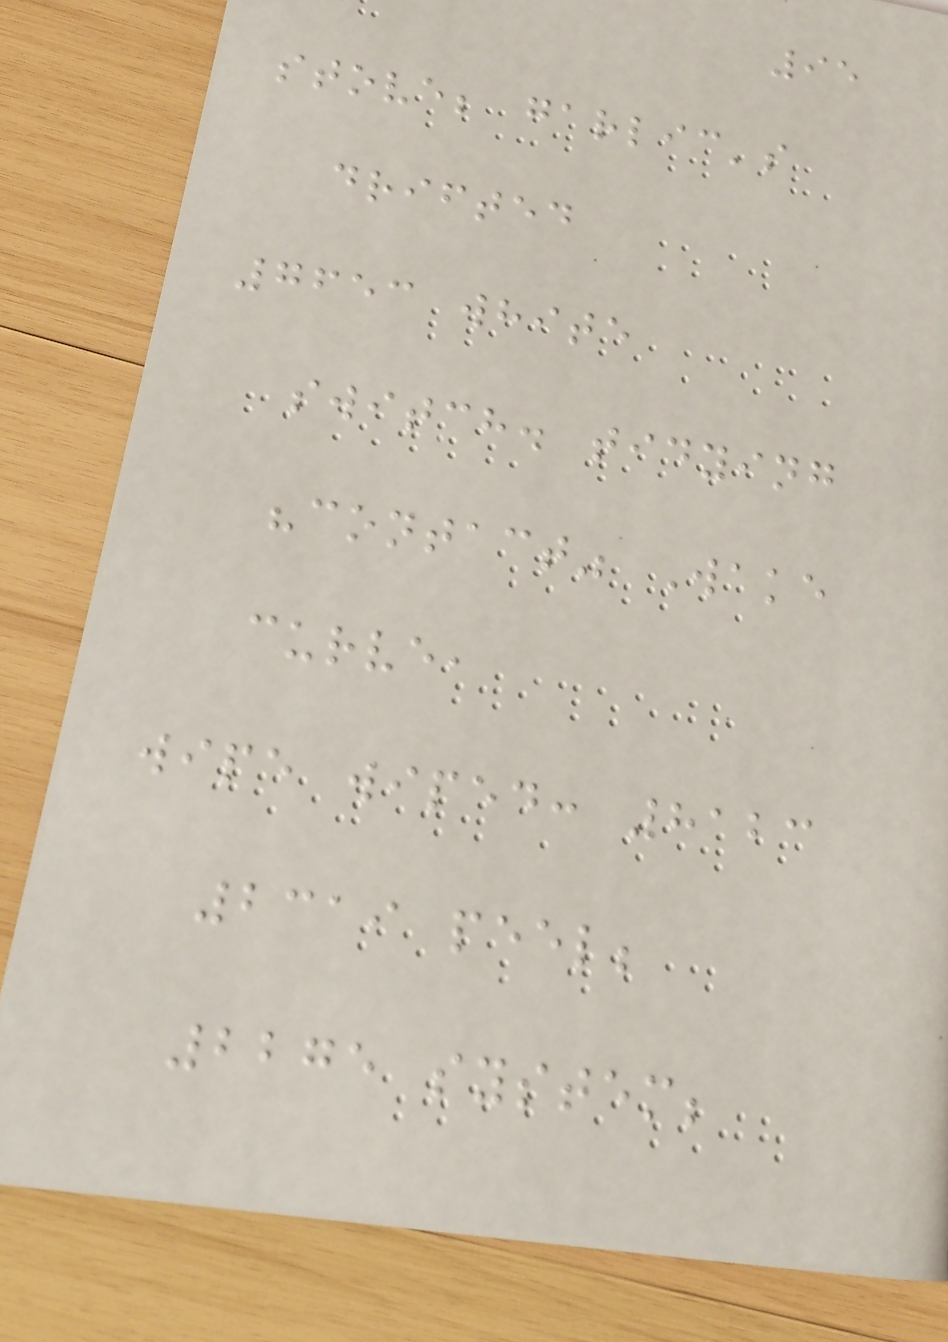95
stove; garlic's
drifted
7653 white
switch. tidying
"contact" Wake
curve,
wipe wiped: 8123
2319 peel;
2275 system;
